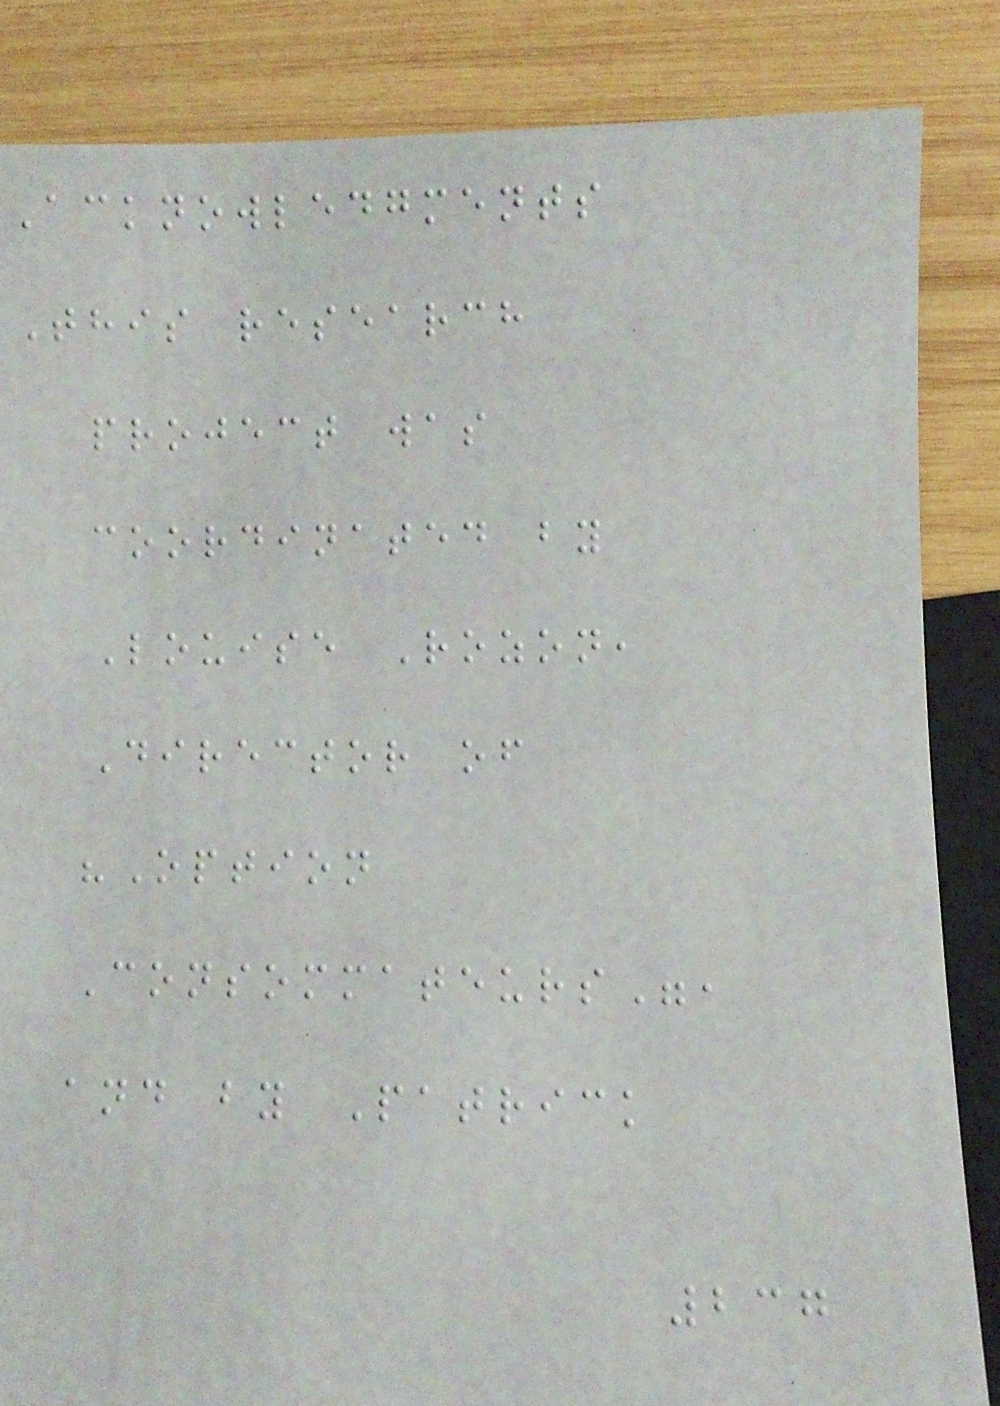Acknowledgments
This research
project was
coordinated by
Louise Rozon,
Director of
"Option
Consommateurs",
and by Patrick
237
